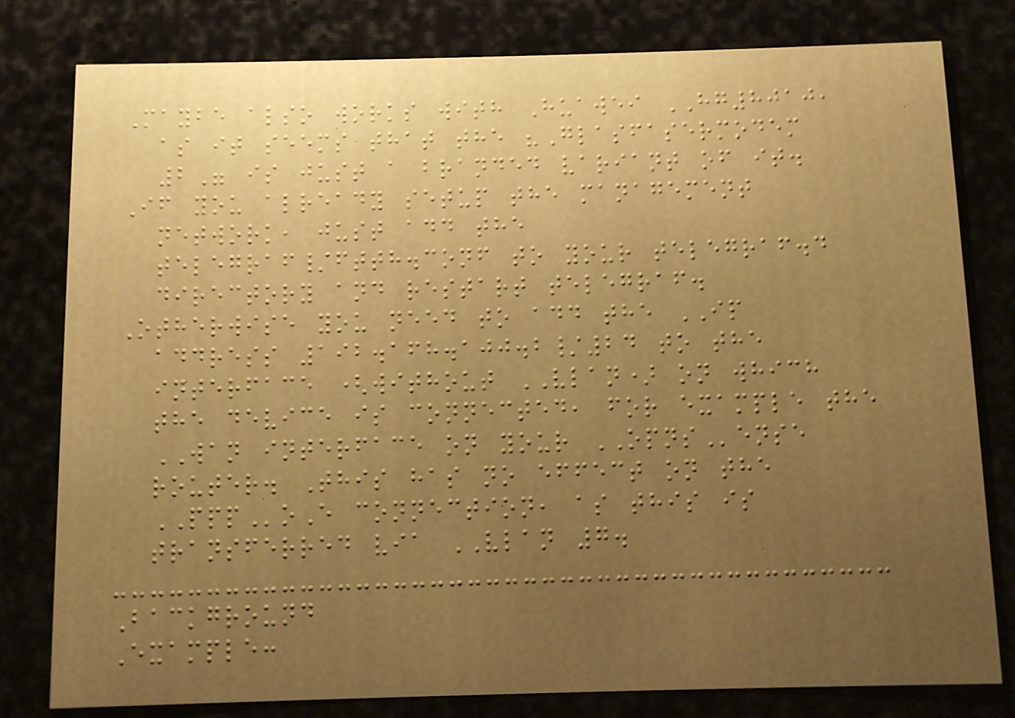Maybe also works with Huawei HG8010,
as it seems that the "Glasfasermodem
2" is just a branded variant of it.
If you already setup the management
network, just add the
telegraf/ftth.conf to your telegraf.d
directory and restart telegraf.
Otherwise you need to add the IP
address 192.168.100.2/24 to the
interface (without VLAN) on which
the device is connected, for example the
WAN interface on your OPNSense
router. This has no effect on the
PPPoE connection, as this is
transferred via VLAN 7.
Background
Example:
